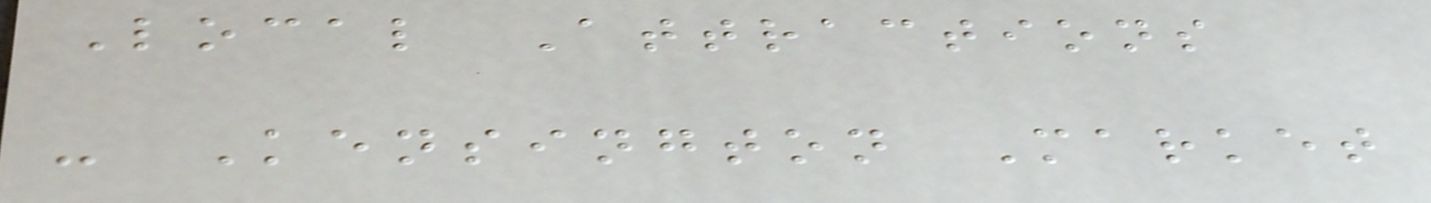Local Attractions
- Kensington Market
